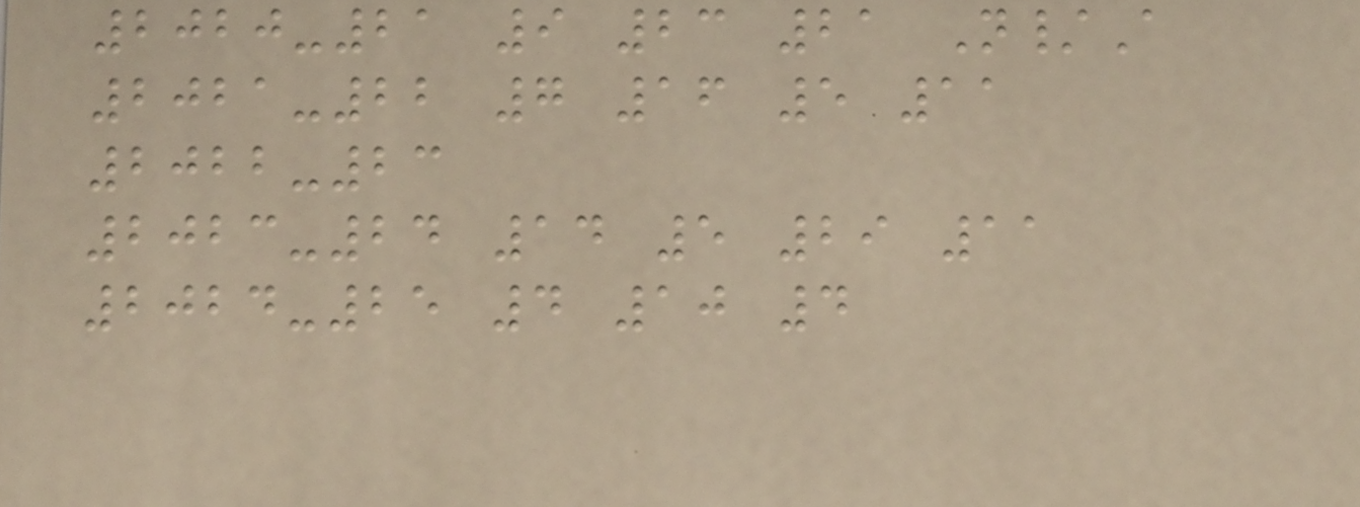2020-21 9 23 21 N/A
2021-22 7 16 5 11
2022-23
2023-24 14 5 29 11
2024-25 4 10 4
